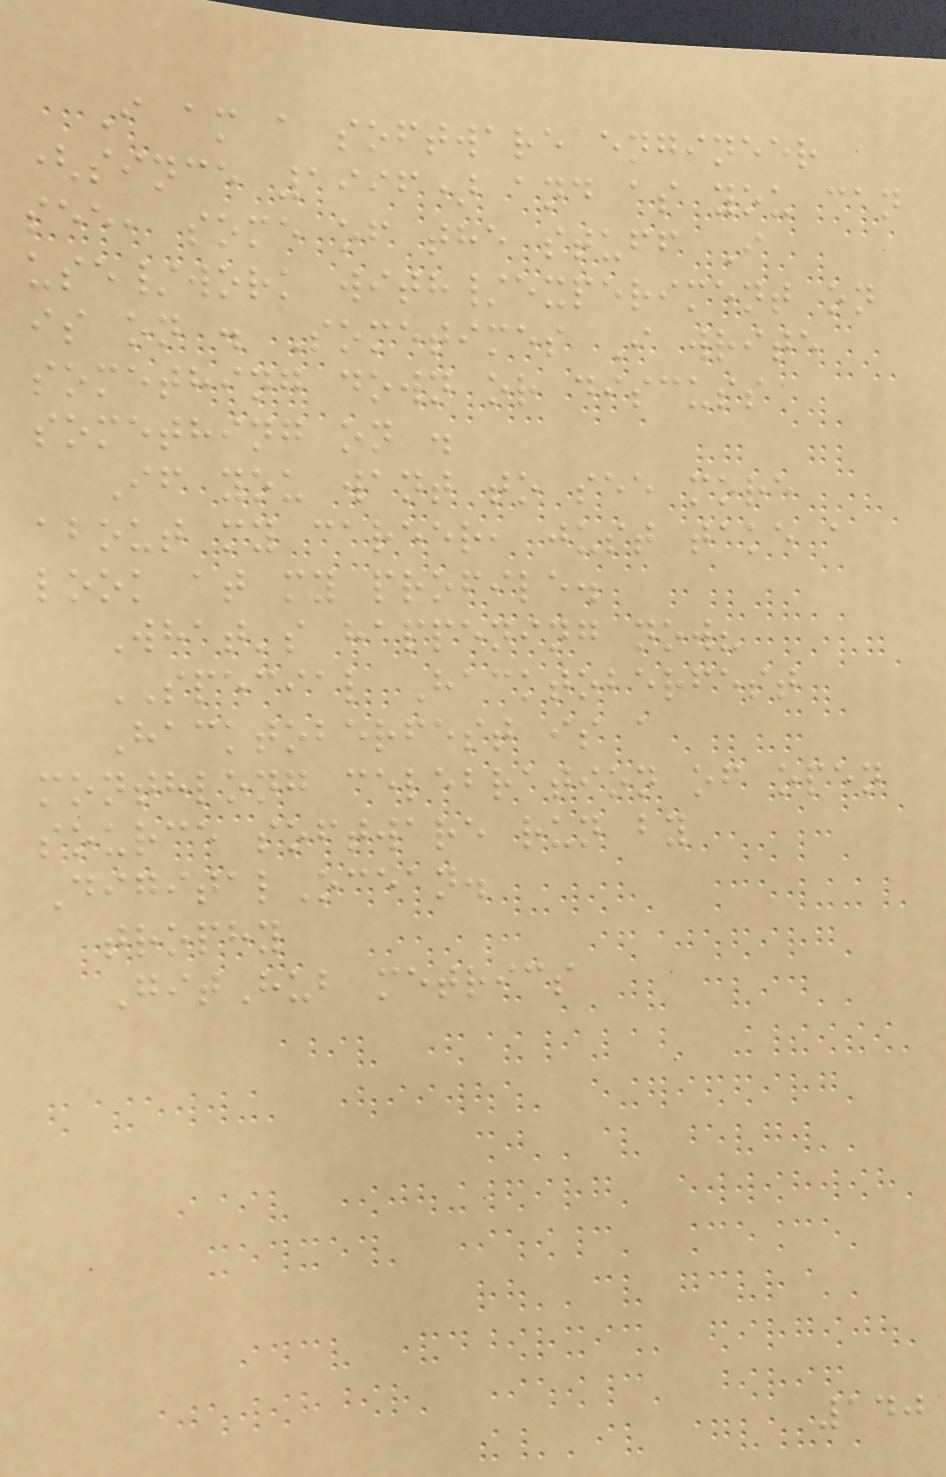I am a software engineer
(since 1996) and as you can
see, some of the stuff I
use/work with/experiment on
is on . Sometimes I write
something down or discuss
something on .
If you want to see more
about my career, just take a
look at my profile.
What's happening now?
SPECIAL Hacktoberfest
Hacktoberfest is a
monthlong celebration of open
source software run by
DigitalOcean.
trophy
GitHub metrics
140
